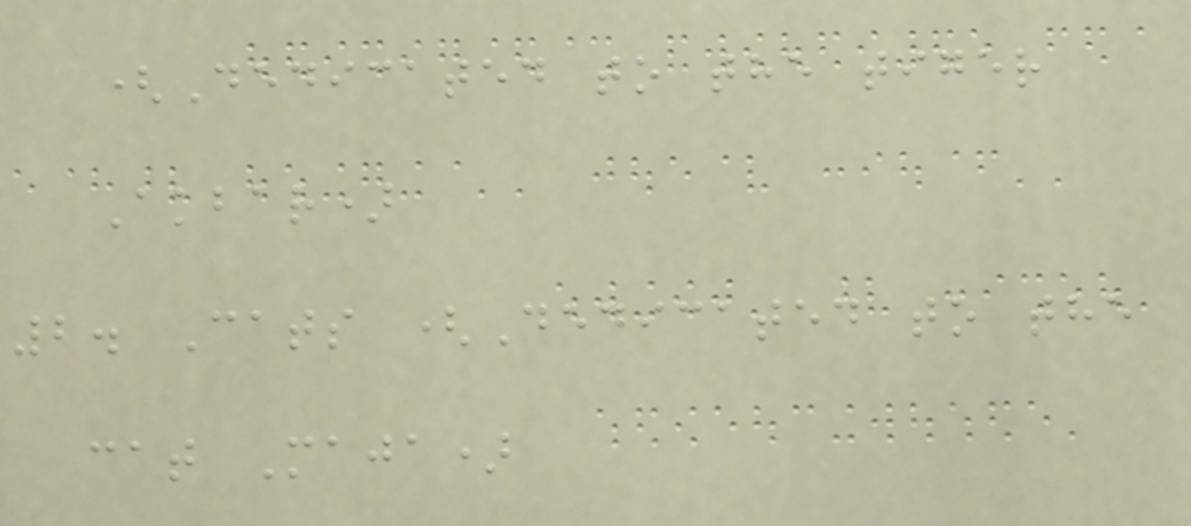(Dedicated to the tiger
Akbar)
2. Cats (Dedicated to the
cat Maja)
